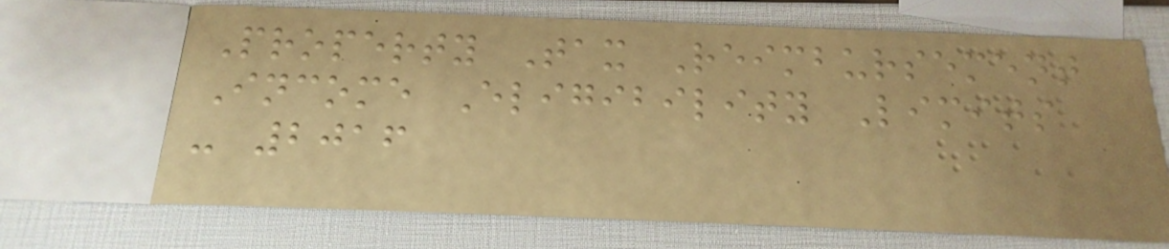Property Tax Reimbursement
Income Eligibility Limits
- 2016
